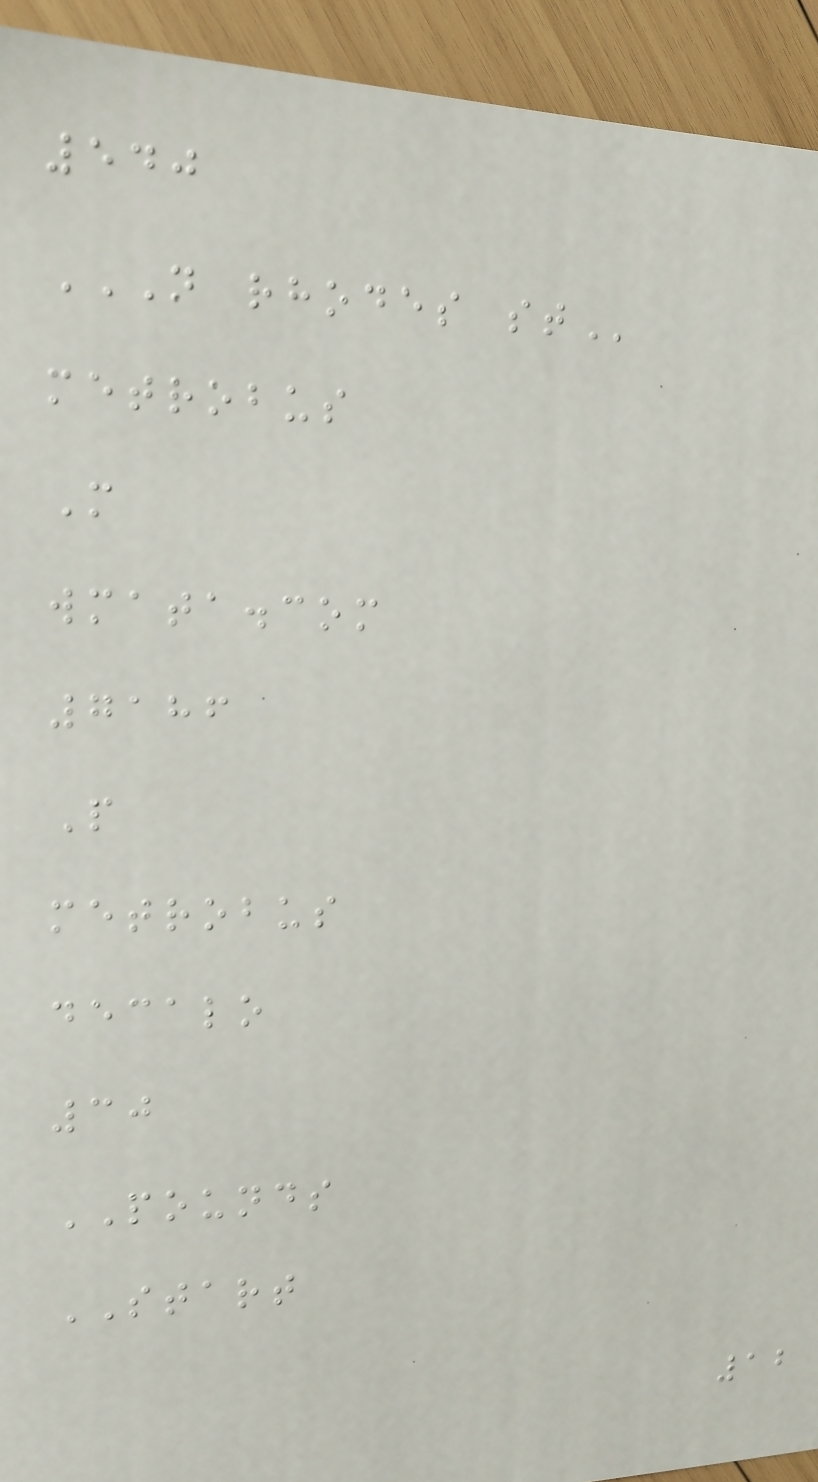540
N RHODES ST
metrobus
M
wmata.com
7186
P
metrobus
decalo
30
POUNDS
START
12
